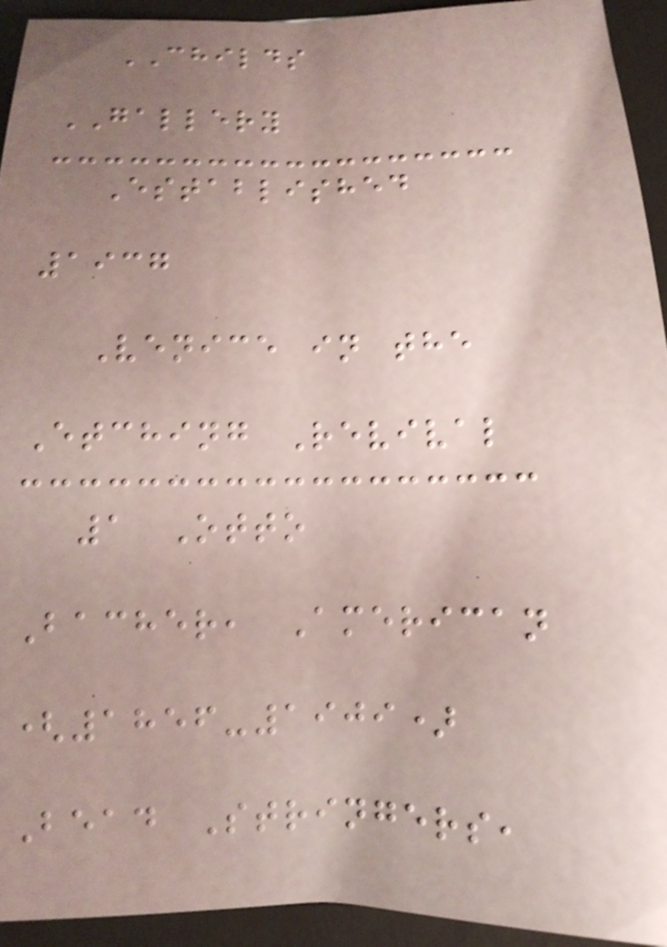CHILDS
GALLERY
Established
1937
Venice in the
Etching Revival
1 Otto
Bacher, American
(1856-1909)
Bead Stringers,
